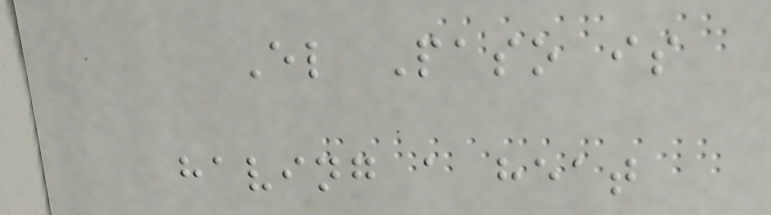El Paso is
having a heat
